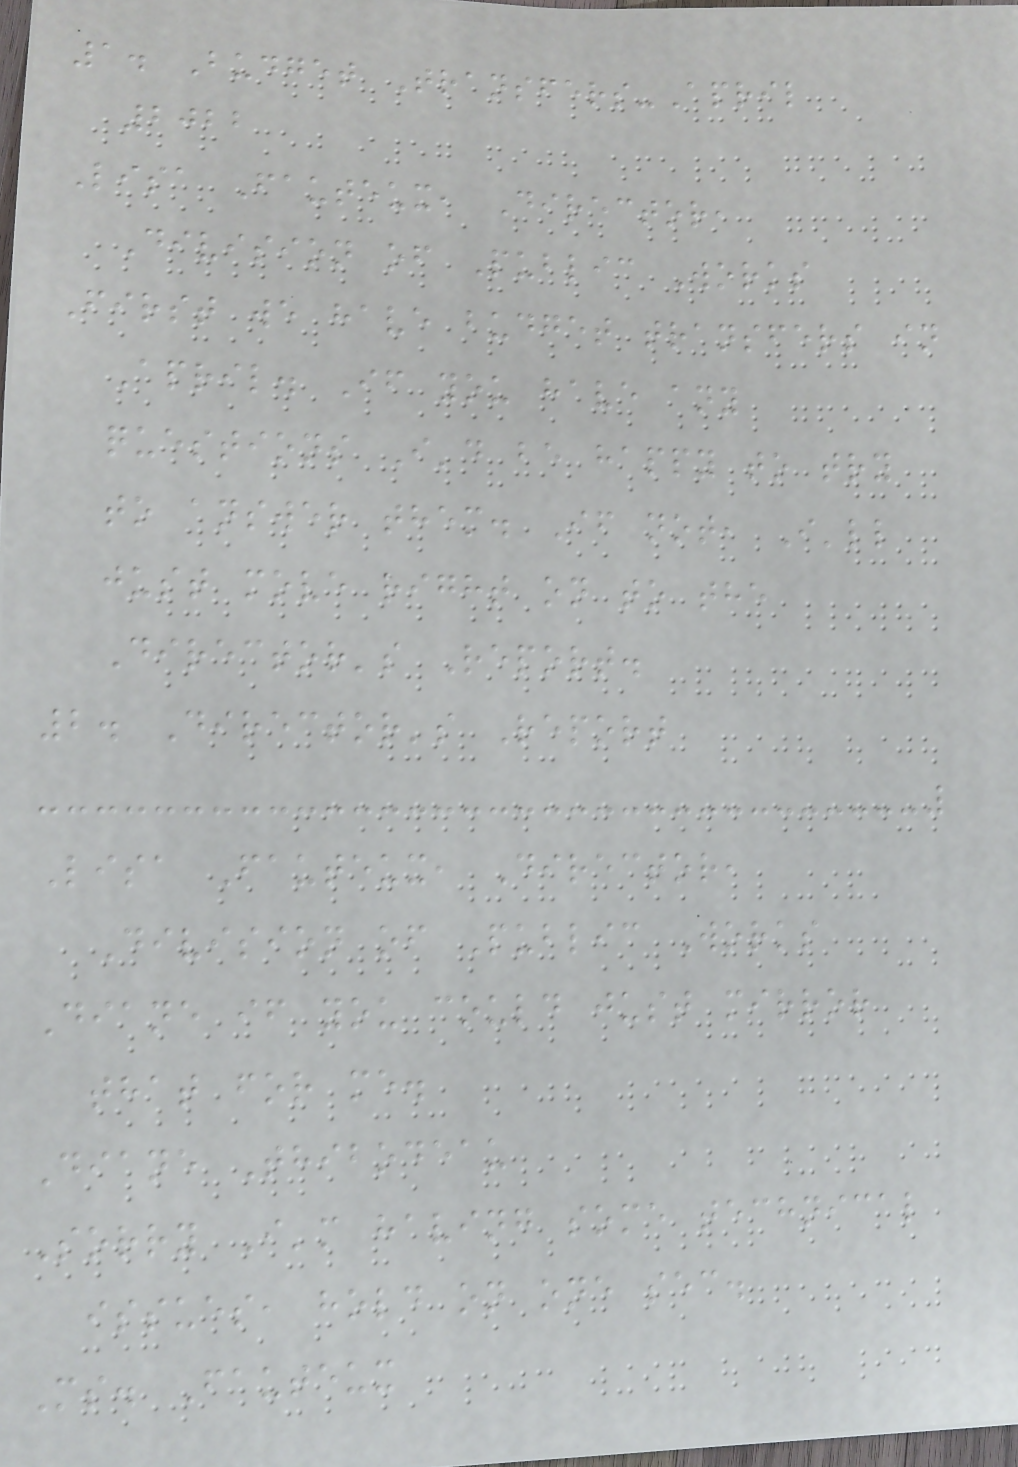1. Budget Transfers-April
2022
Lisa Fauteux, Director,
Division of Public Works
First we have budget transfers in
April. If you have any
questions I'd be happy to try
to answer them. If not, I'll
just move right on to the
Director's Report.
2. Director's Report
Lisa Fauteux, Director,
Division of Public Works
Diane if you could just mirror
that for me.
Diane Thibodeau
Sorry I'm having some technical
issues, hold on one sec.
Ms. Fauteux
